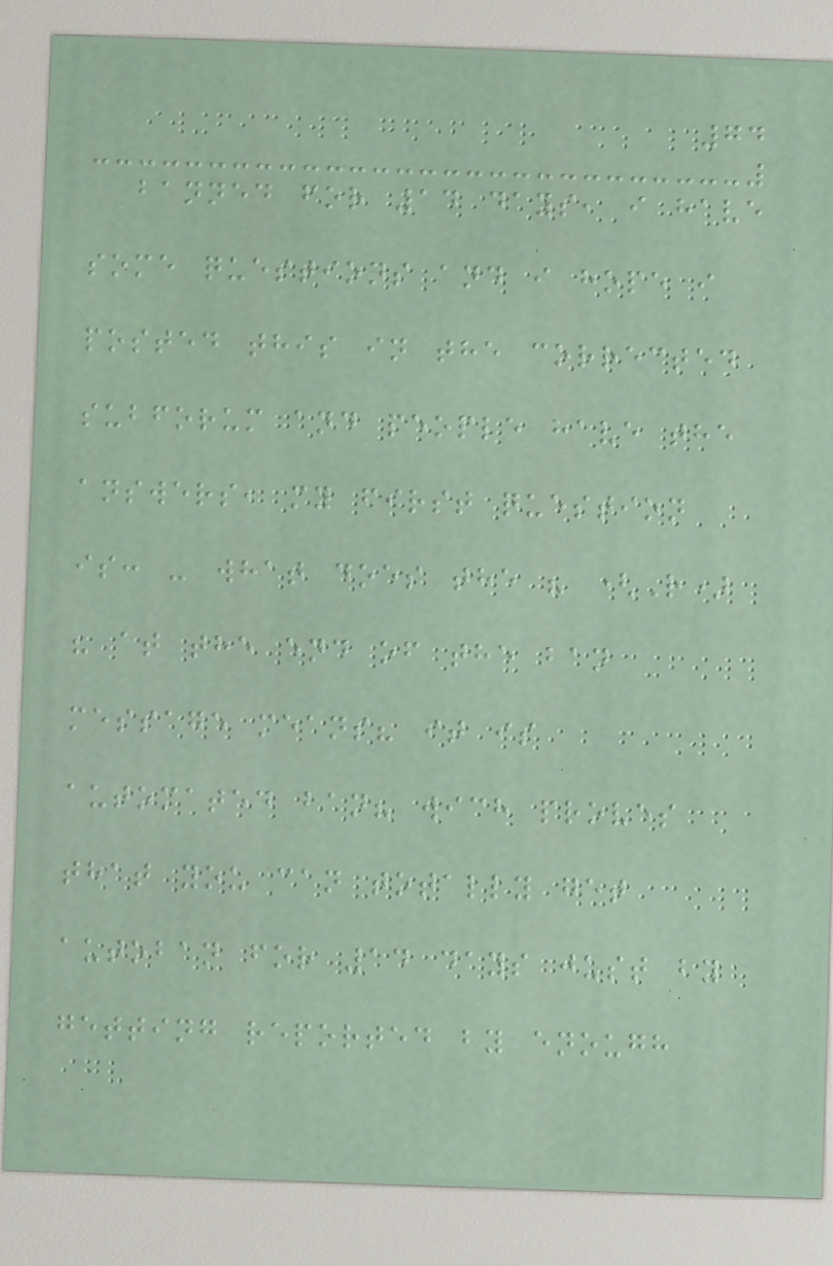74
banned for 14 days, i have
some questions and i hope i
posted this in the corrected
subforum and people have the
answers, my first question
is: - what does the " (R)
" at the end of the ban
message means? it is
automated ban? wich proves
that you can totally get
autoban for 14 days just by
getting reported by enough
